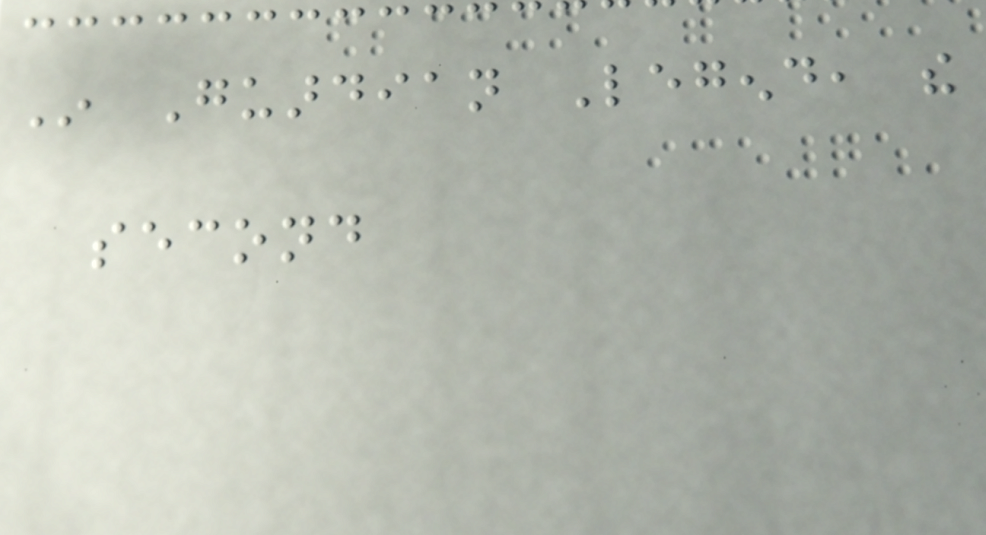In Guardian Legend, the
second
